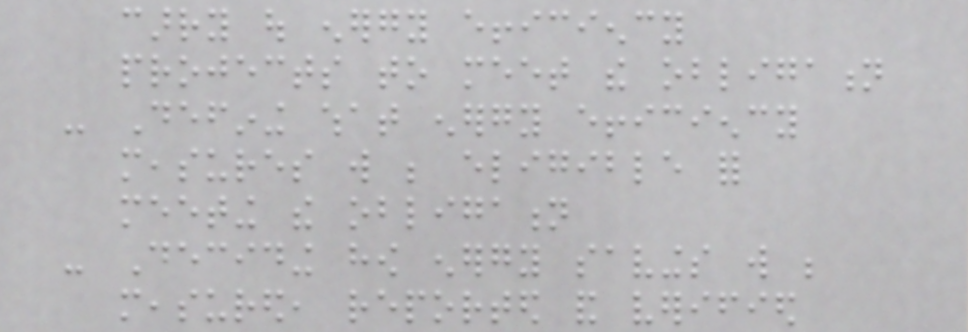carry out energy efficiency
projects to meet the obligation
- Defining what energy efficiency
measures will be eligible for
meeting the obligation
- Deciding how energy savings will be
measured, reported and verified
